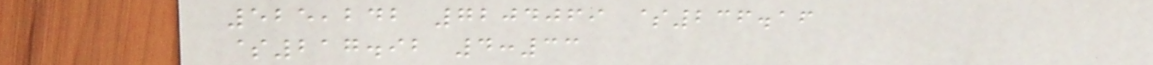525,242 7204069 $236.16
$217.92 4:33
